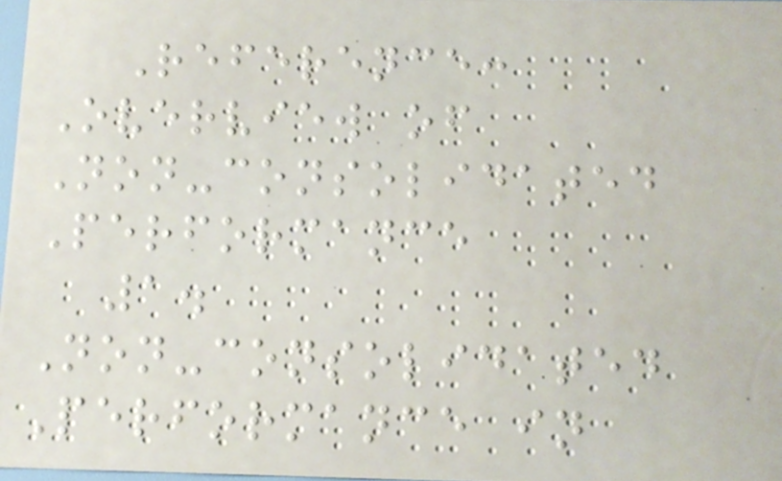Reference:
Overview of
Non-consolidated
Performance
1.
Non-consolidated
Performance in
